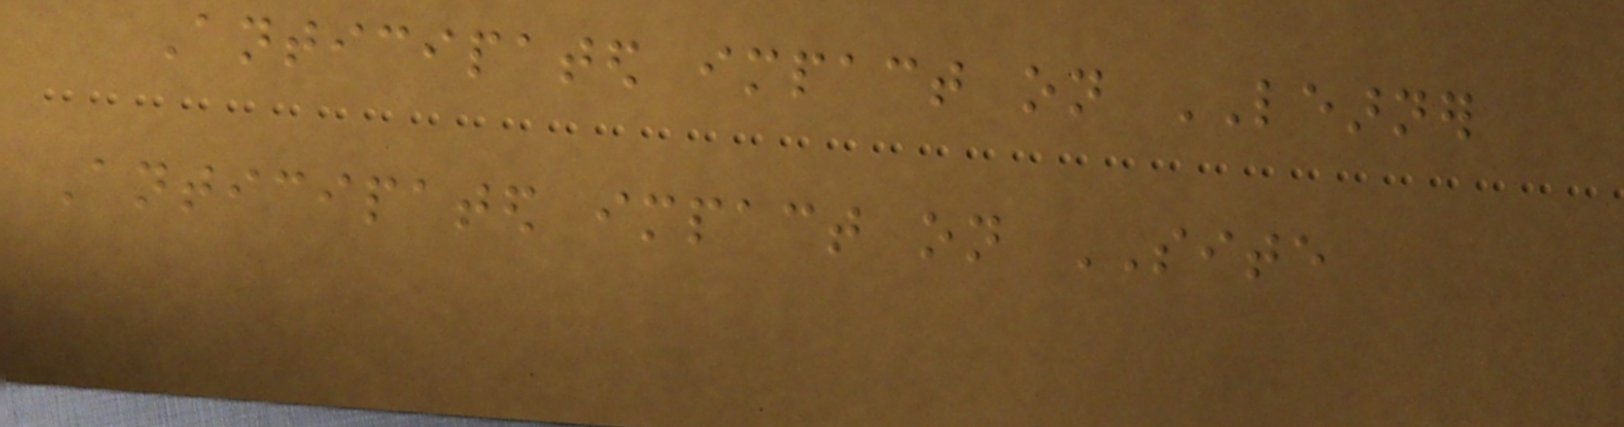Anticipated impact on LEARNER
Anticipated impact on SITE
